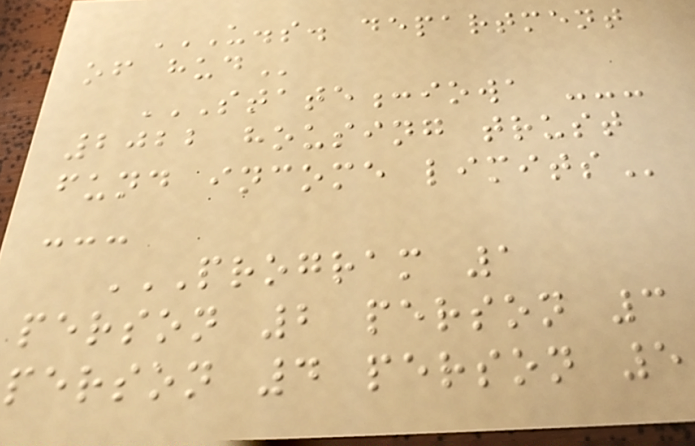U.S. DEPARTMENT
OF HUD
STATE:IOWA ---
2022 HOUSING TRUST
FUND INCOME LIMITS
---
PROGRAM 1
PERSON 2 PERSON 3
PERSON 4 PERSON 5
